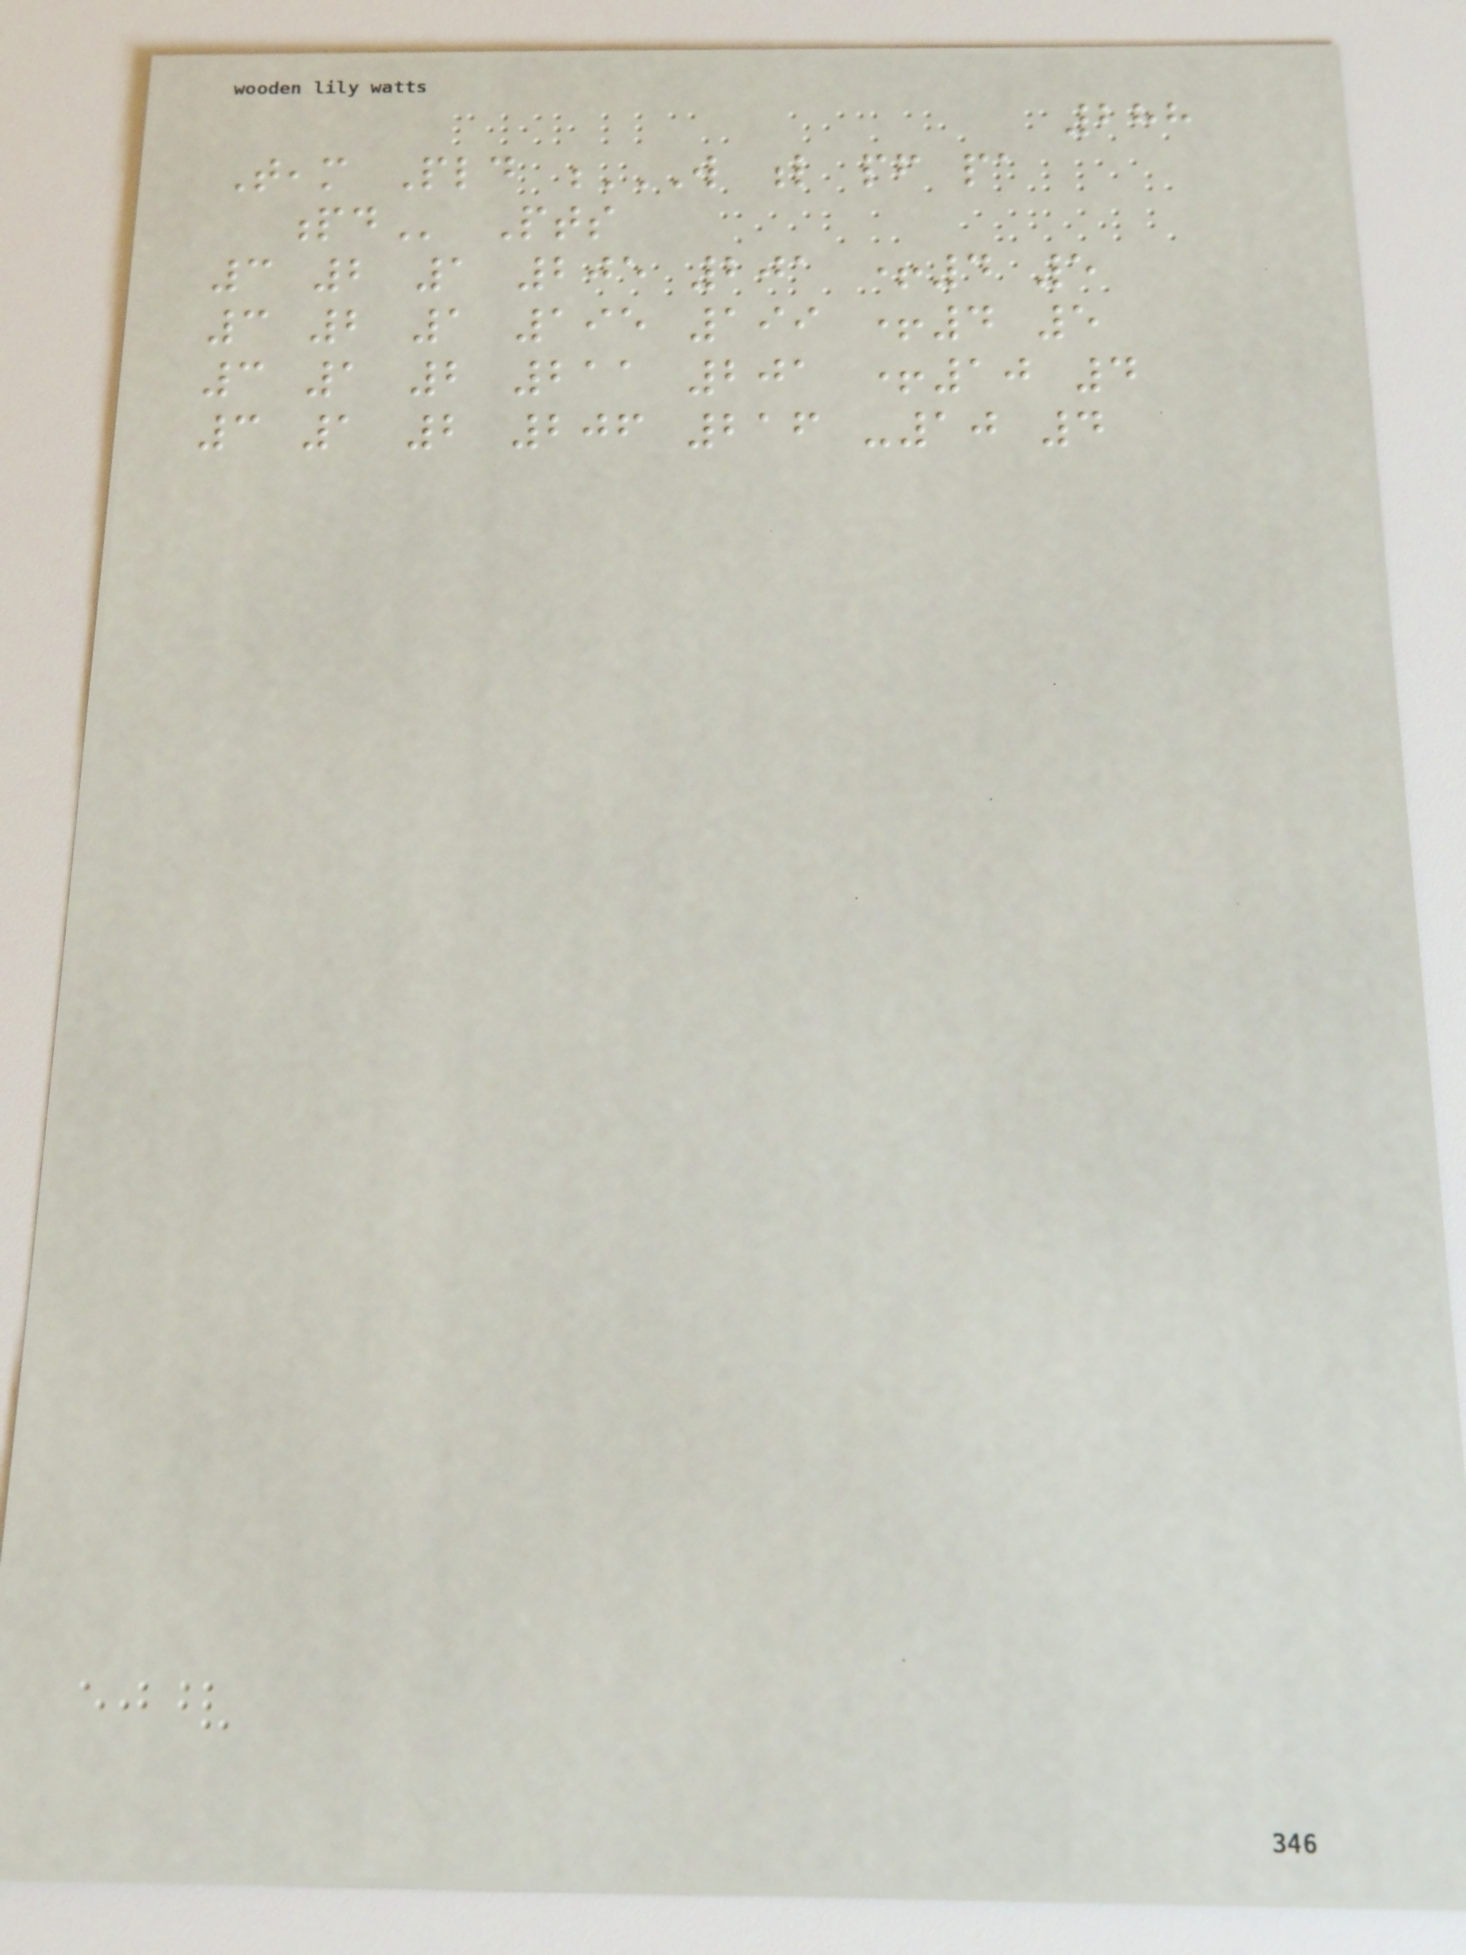288
Team Pld W L PF PA
PD Pts
3 2 1 205 201 +4 5
3 2 1 195 199 +4 5
3 1 2 211 201 +10 4
3 1 2 206 216 -10 4
